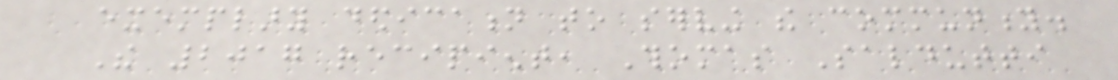exemplary dedication to serving the community.
The 2017 recipient, Thomas Saldutti
